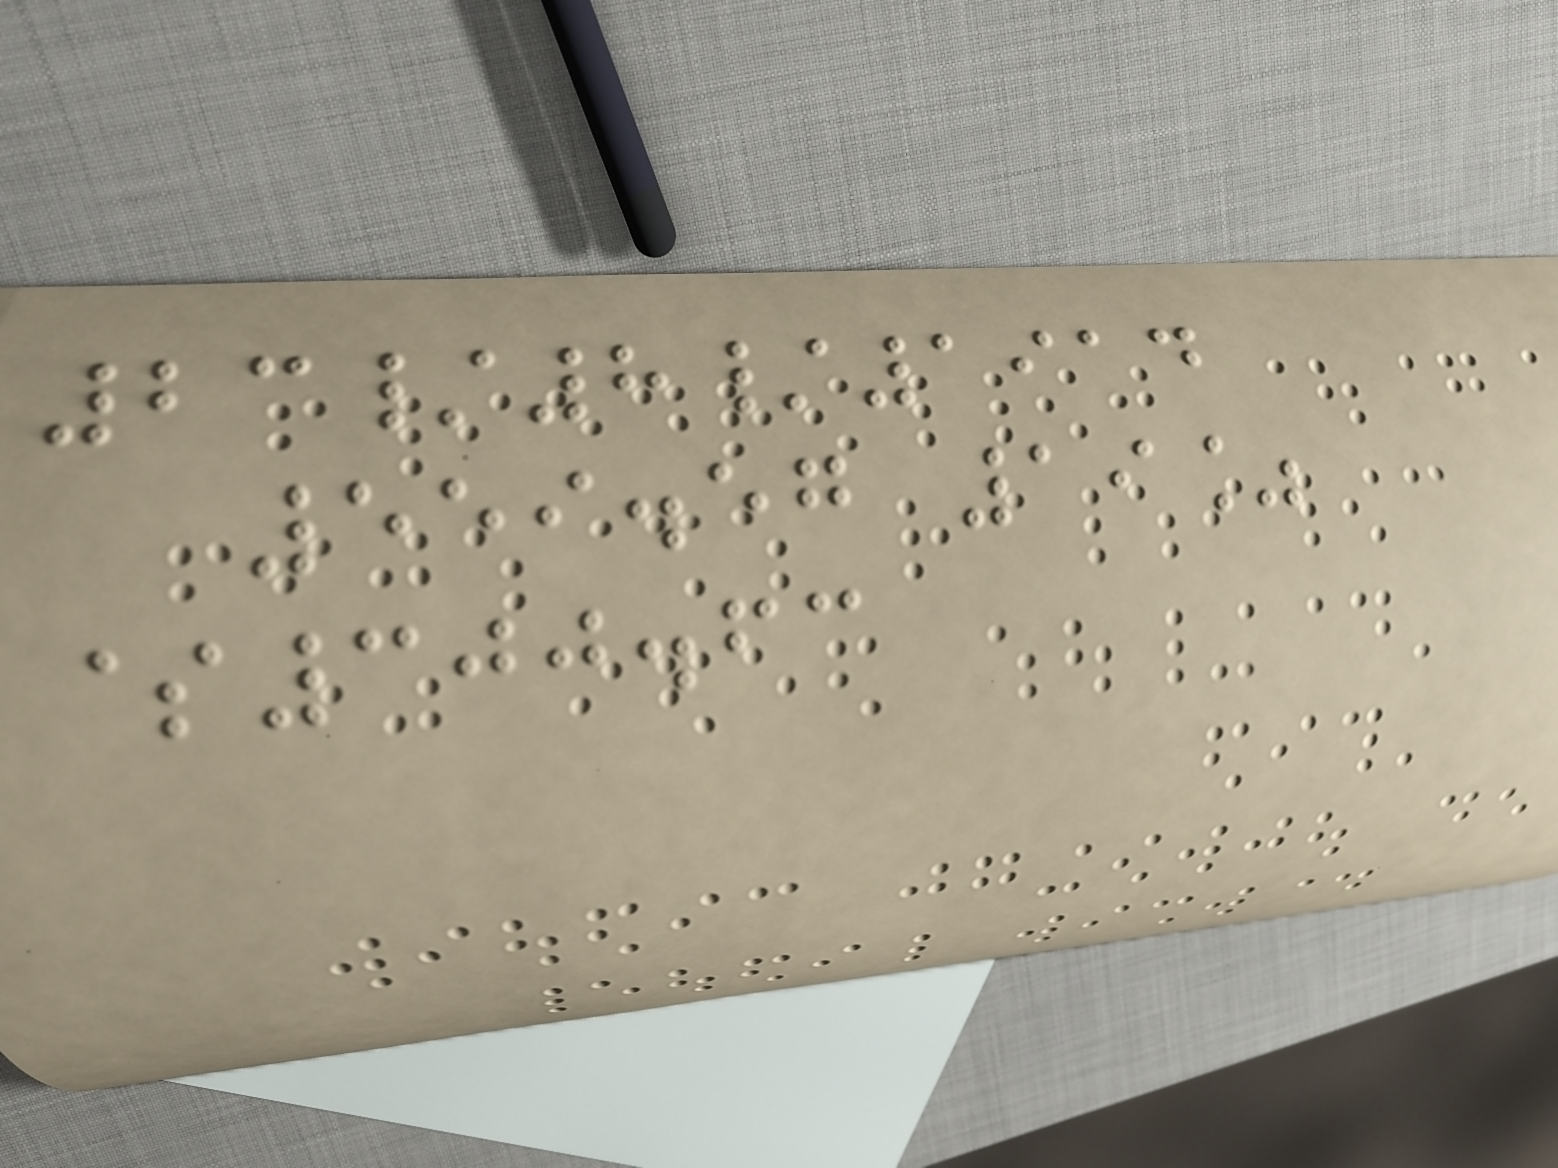23/8/1914
559.57 19%
$300.63
